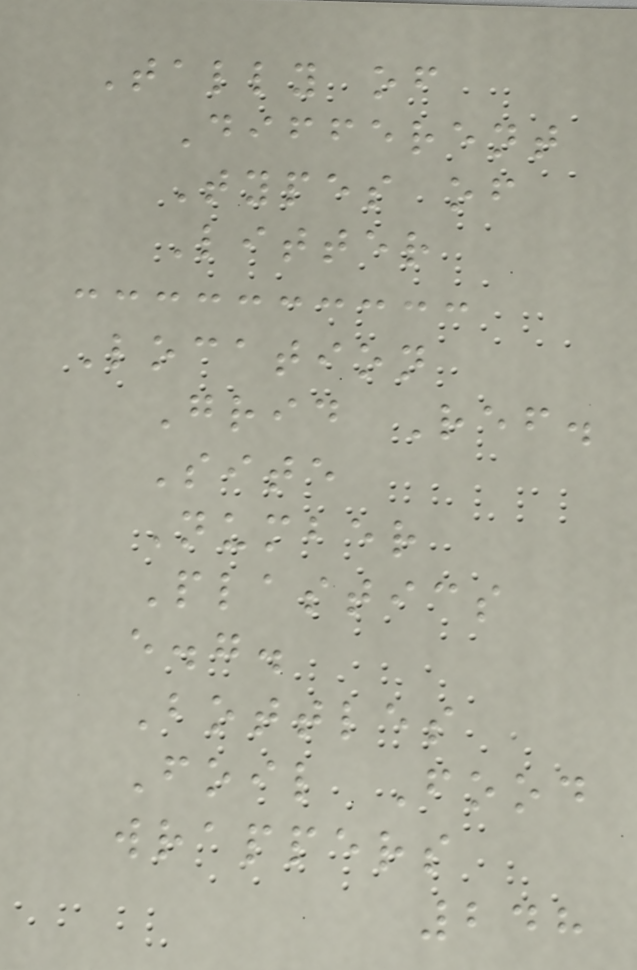Tally of
Different
Types of
Litter
Location
Grid Ref.
Site
Number
Plastics
e.g.
Bottles
Foil Food
wrappers
248
